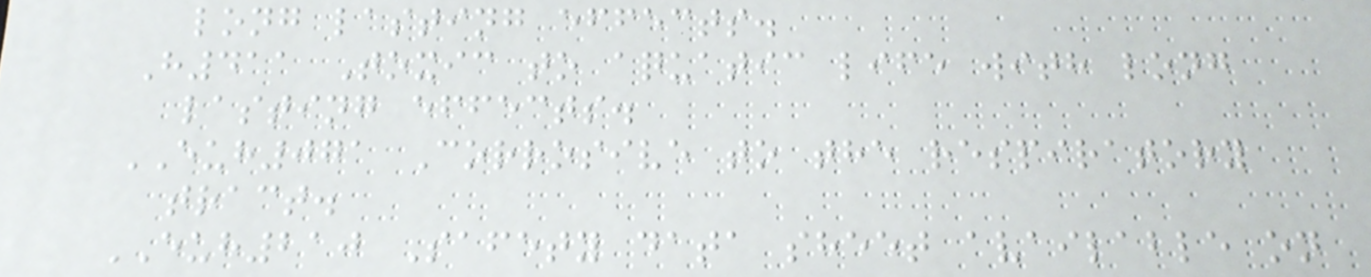long lasting effects.
H411 Toxic to aquatic life with long
lasting effects.
EUH071 Corrosive to the respiratory
tract.
EUH210 Safety data sheet available on
